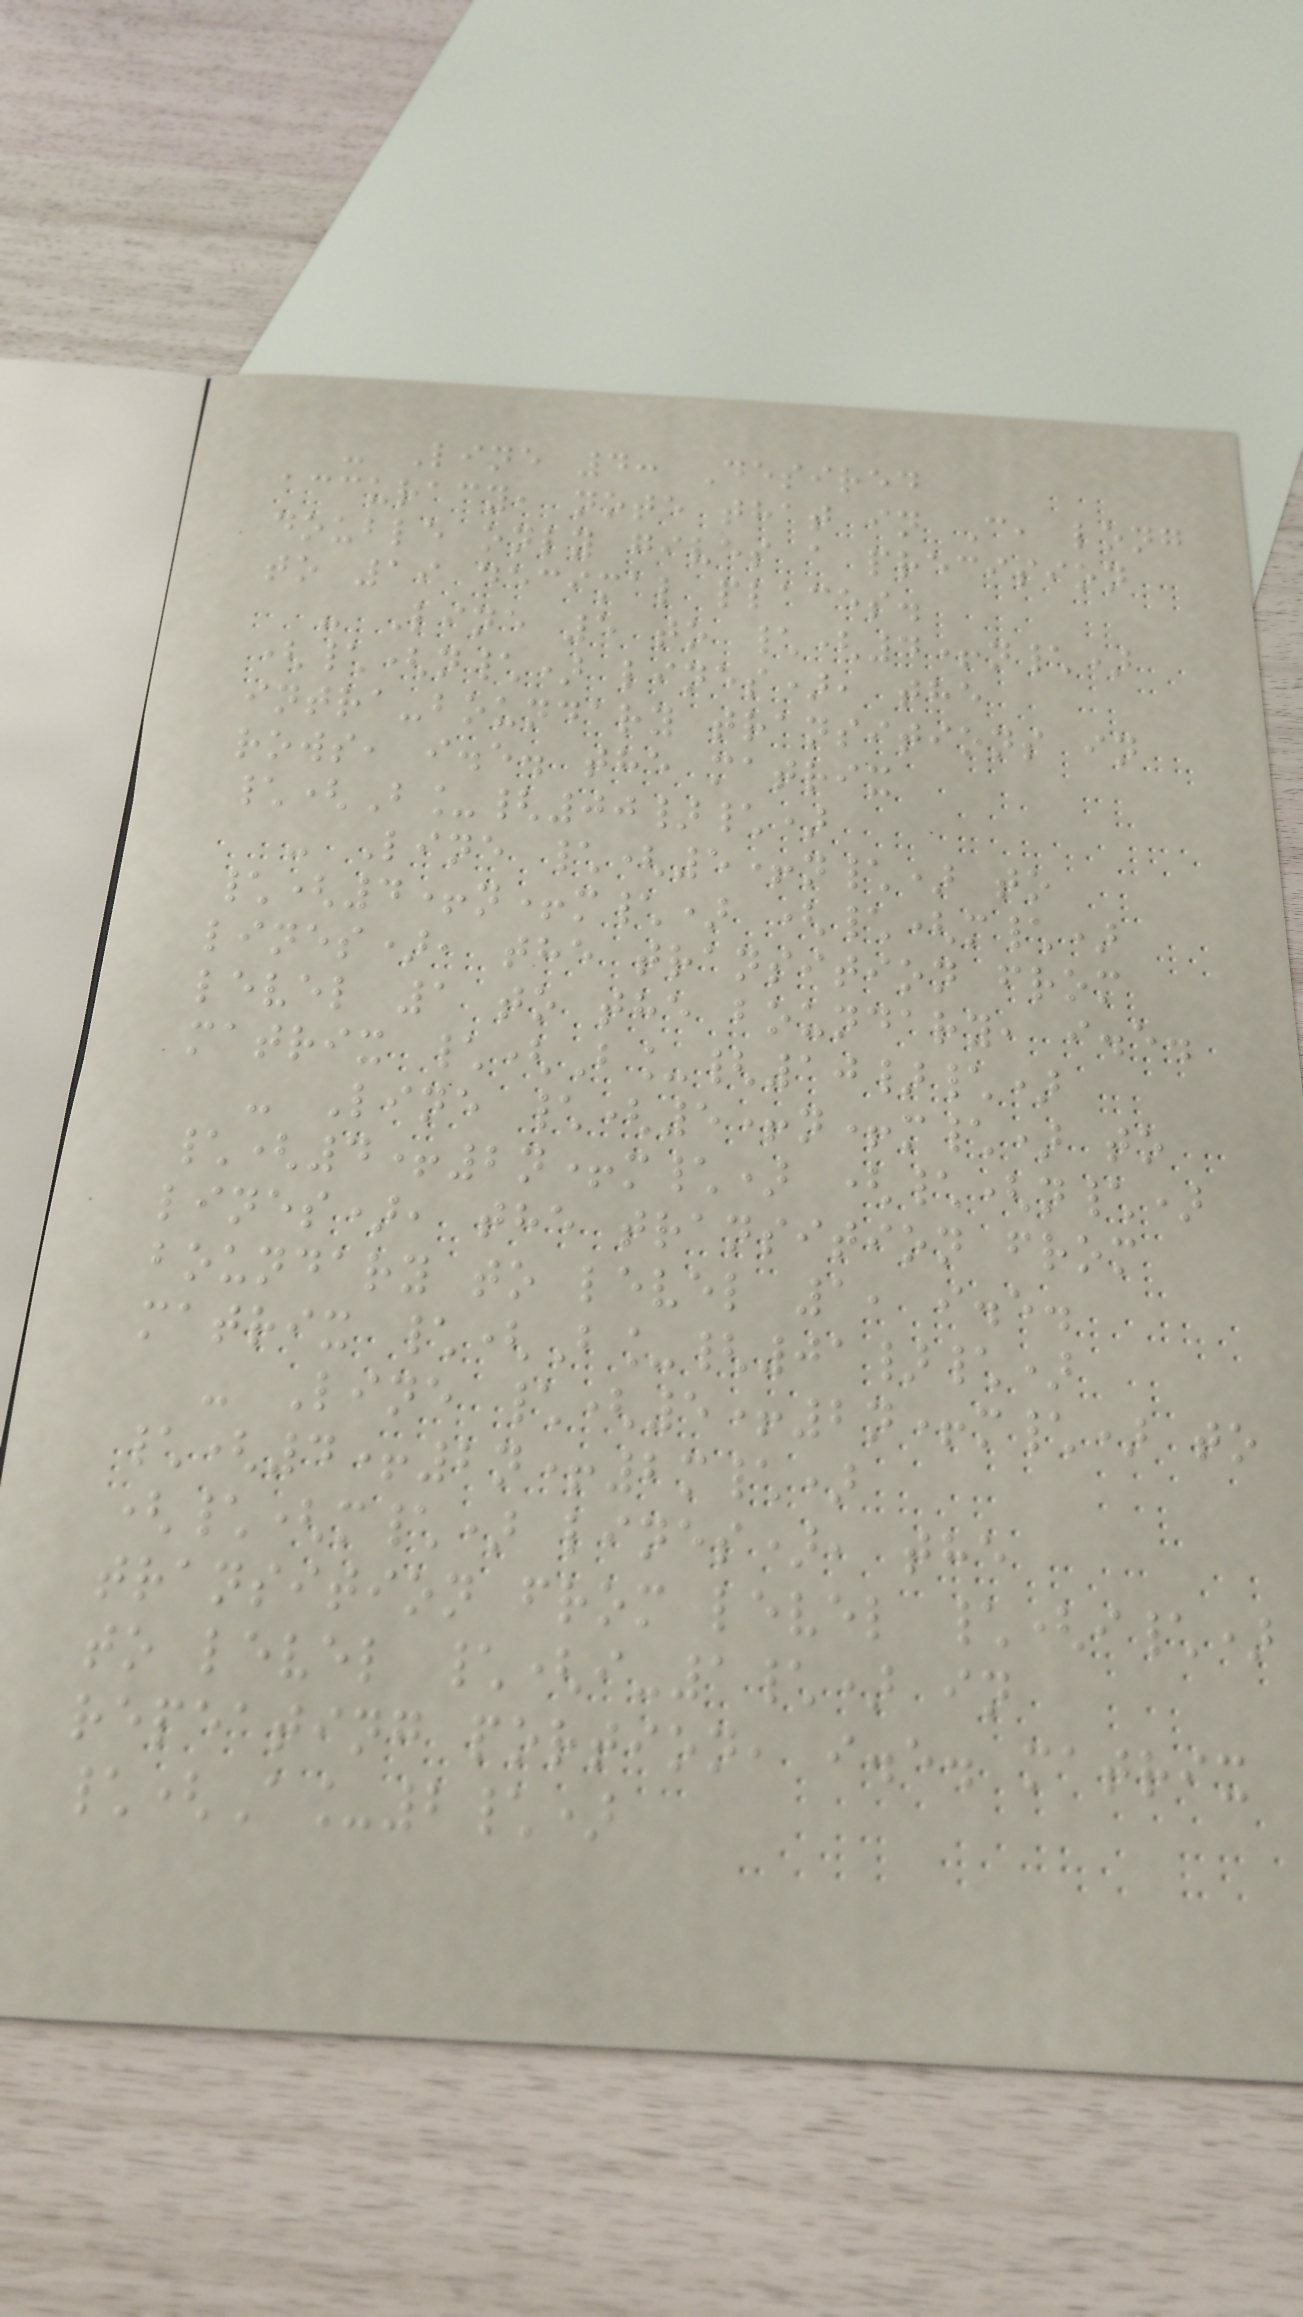- Line 4: Desired
accuracy, note that in C, long
double only gives a precision
to 19 decimal places.
- Line 5 to \(4+n\)
(\(n\) lines), the
intra-boundary transitions in
rows, i.e. the matrix
\(B_{00}\)
- Line \(5+n\) to
\(4+n+m\) (\(m\)
lines), the transition from
level 1 to the boundary, i.e.
matrix \(B_{10}\)
- Line \(5+n+m\) to
\(4+2n+m\) (\(n\)
lines), the transition from
boundary to level 1, i.e.
matrix \(B_{01}\)
- Line \(5+2n+m\) to
\(4+2n+2m\)
(\(m\) lines), the
transition from level \(i\)
to level \(i-1\) in
repeating portion, i.e. matrix
\(A_2\)
